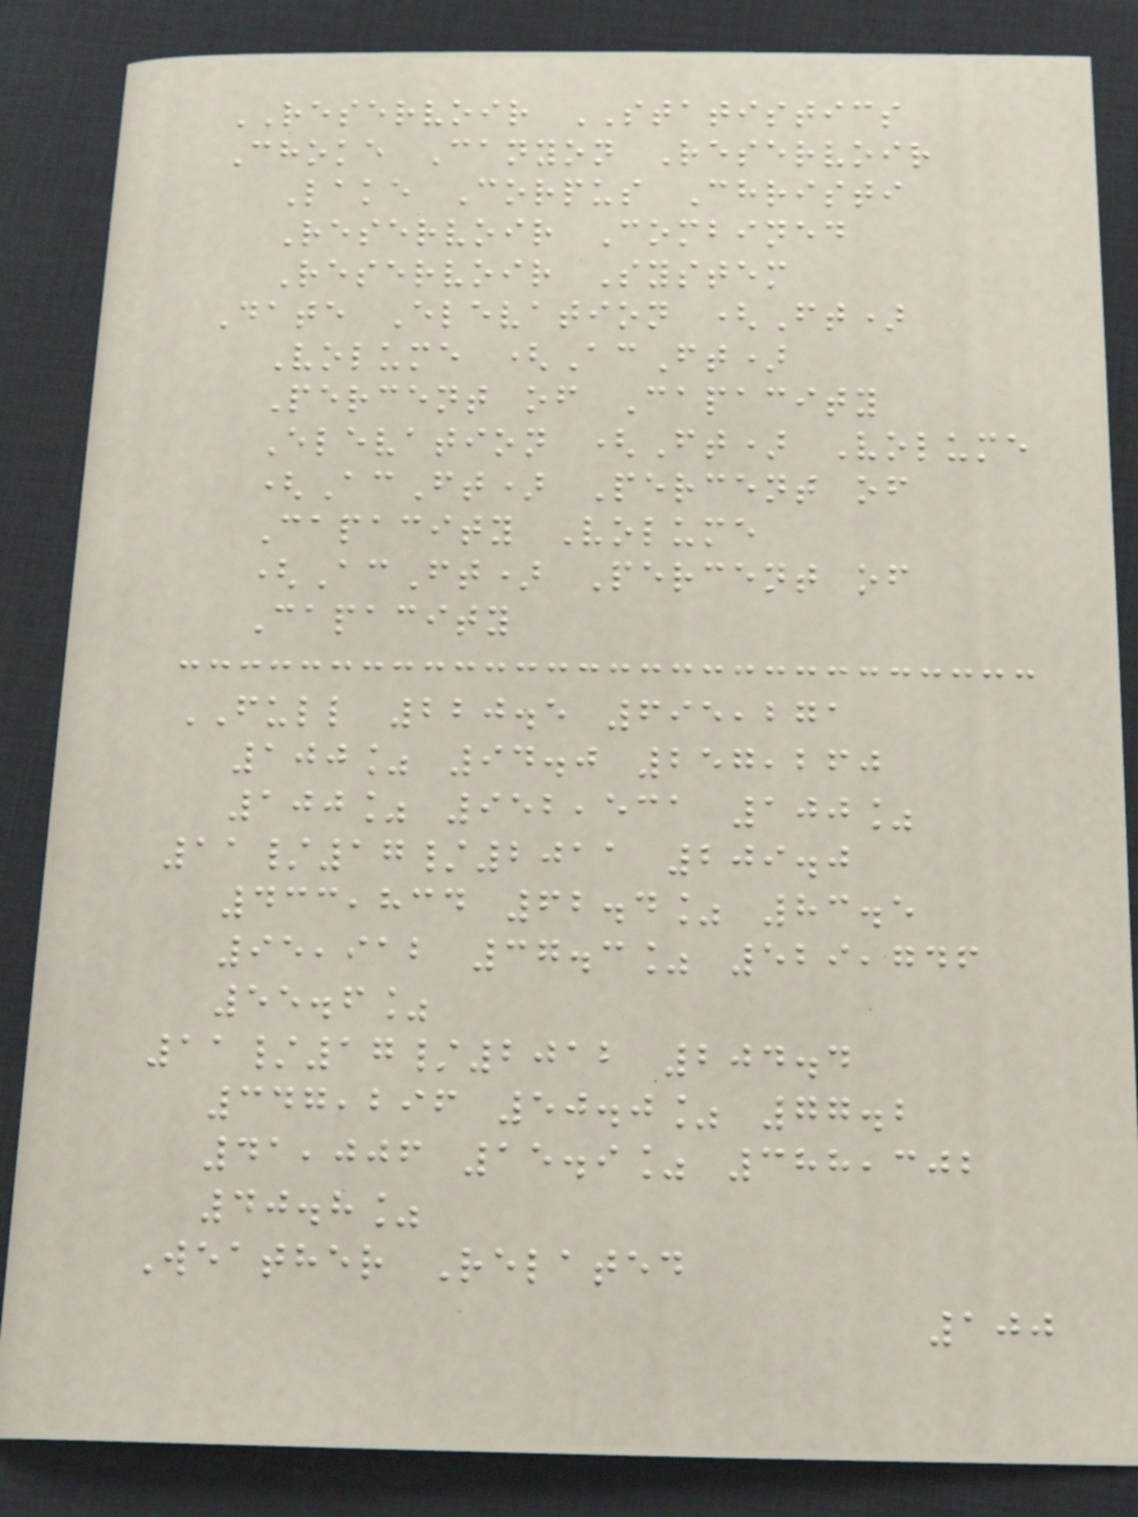RESERVOIR STATISTICS
Choke Canyon Reservoir
Lake Corpus Christi
Reservoir Combined
Reservoir System
Date Elevation (Ft)
Volume (AcFt)
Percent of Capacity
Elevation (Ft) Volume
(AcFt) Percent of
Capacity Volume
(AcFt) Percent of
Capacity
FULL 220.5 695,271
100% 94.0 257,260
100% 952,531 100%
11/17/2011 209.0
433,834 62.4% 83.5
95,912 37.3% 529,746
55.6%
11/17/2012 204.4
347,296 50.0% 77.2
41,006 15.9% 388,302
40.8%
Weather Related
100
